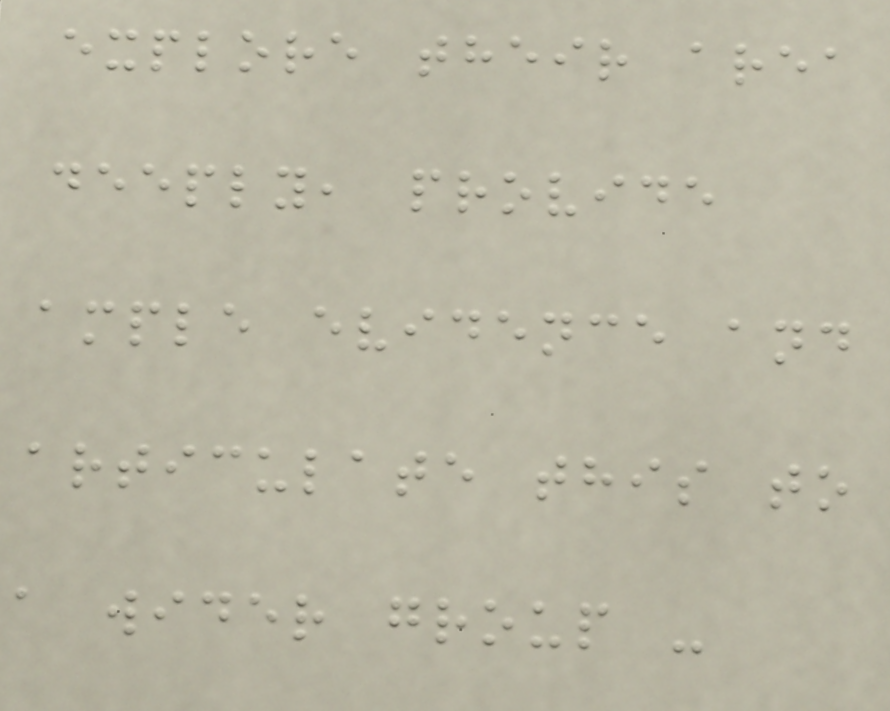explore their area
deeply, provide
ample evidence and
articulate this to
a wider group -
